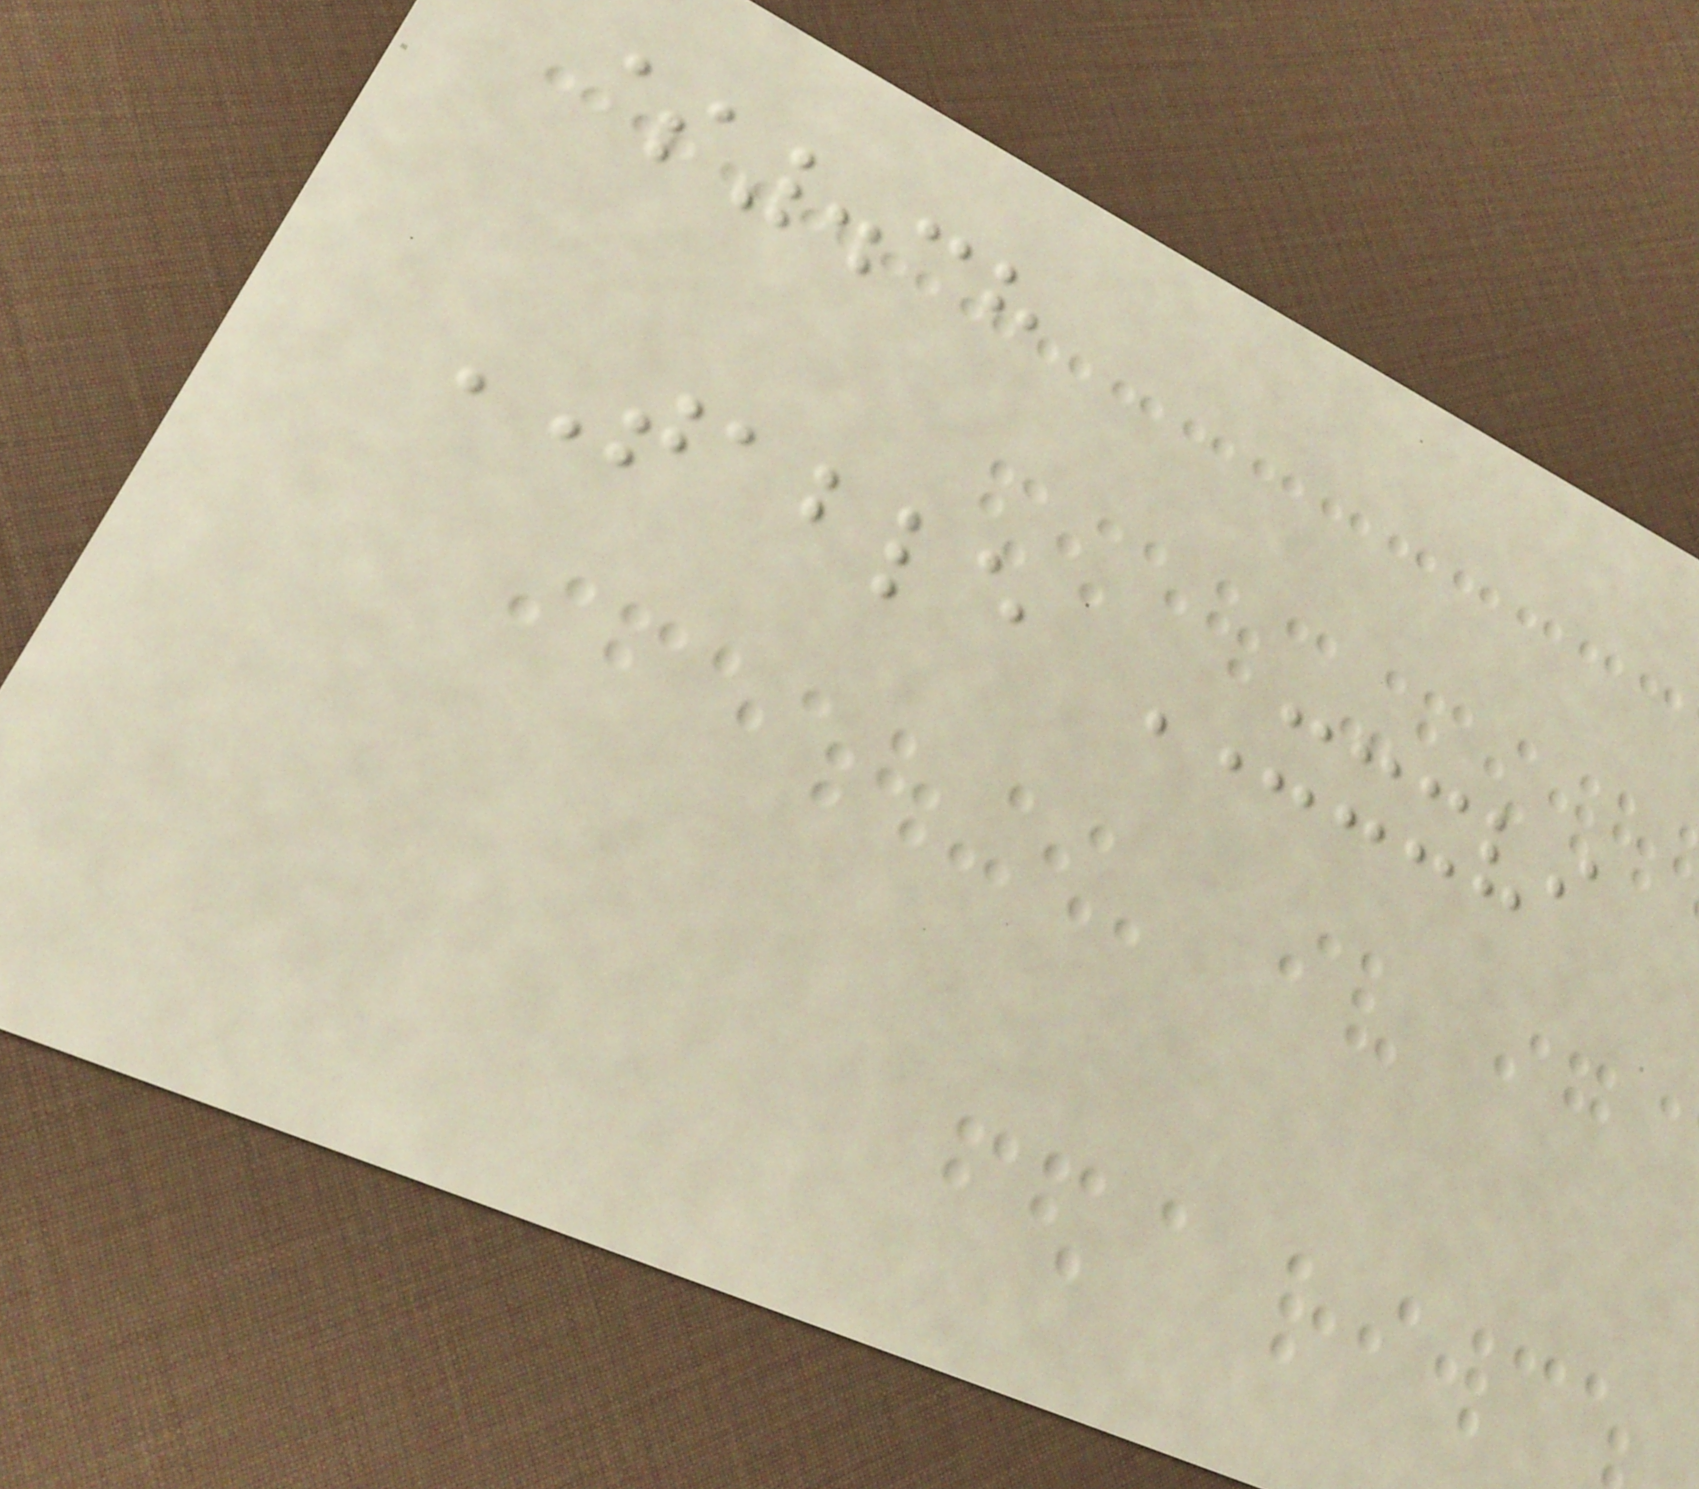$.38
TABLE XXXVI
